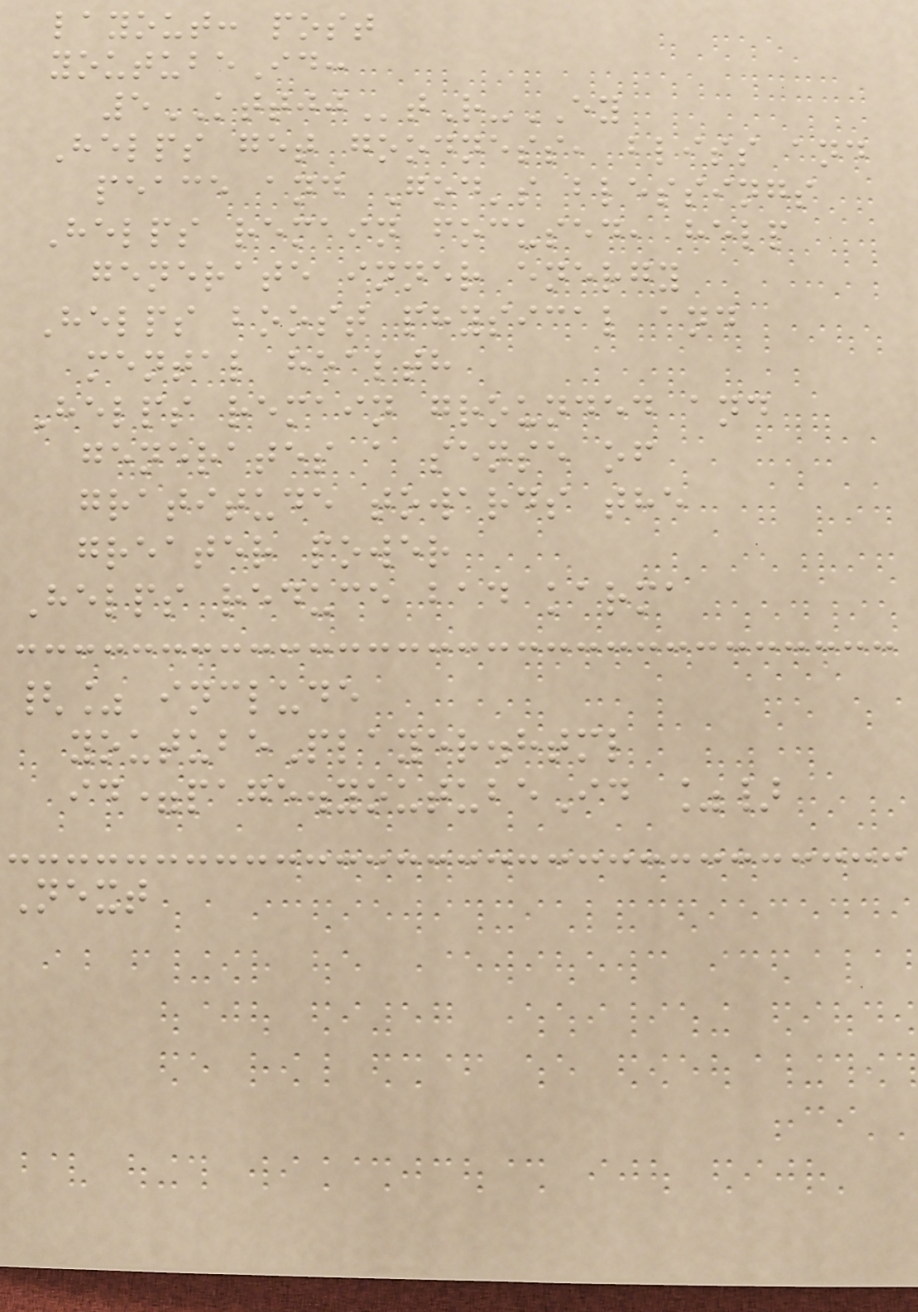layout: post
youtubeId:
5KTTJJtR-EY
Helps get goodness, bliss and
peace and God's blessings
Helps remain focused, help
generate inner energy
Helps boost physical and
mental health
Helps remain grounded and
generates a sense of
gratitude towards the
greater power
Helps reduce bad karma
{% include
youtubePlayer.html
id=page.youtubeId %}
Next
